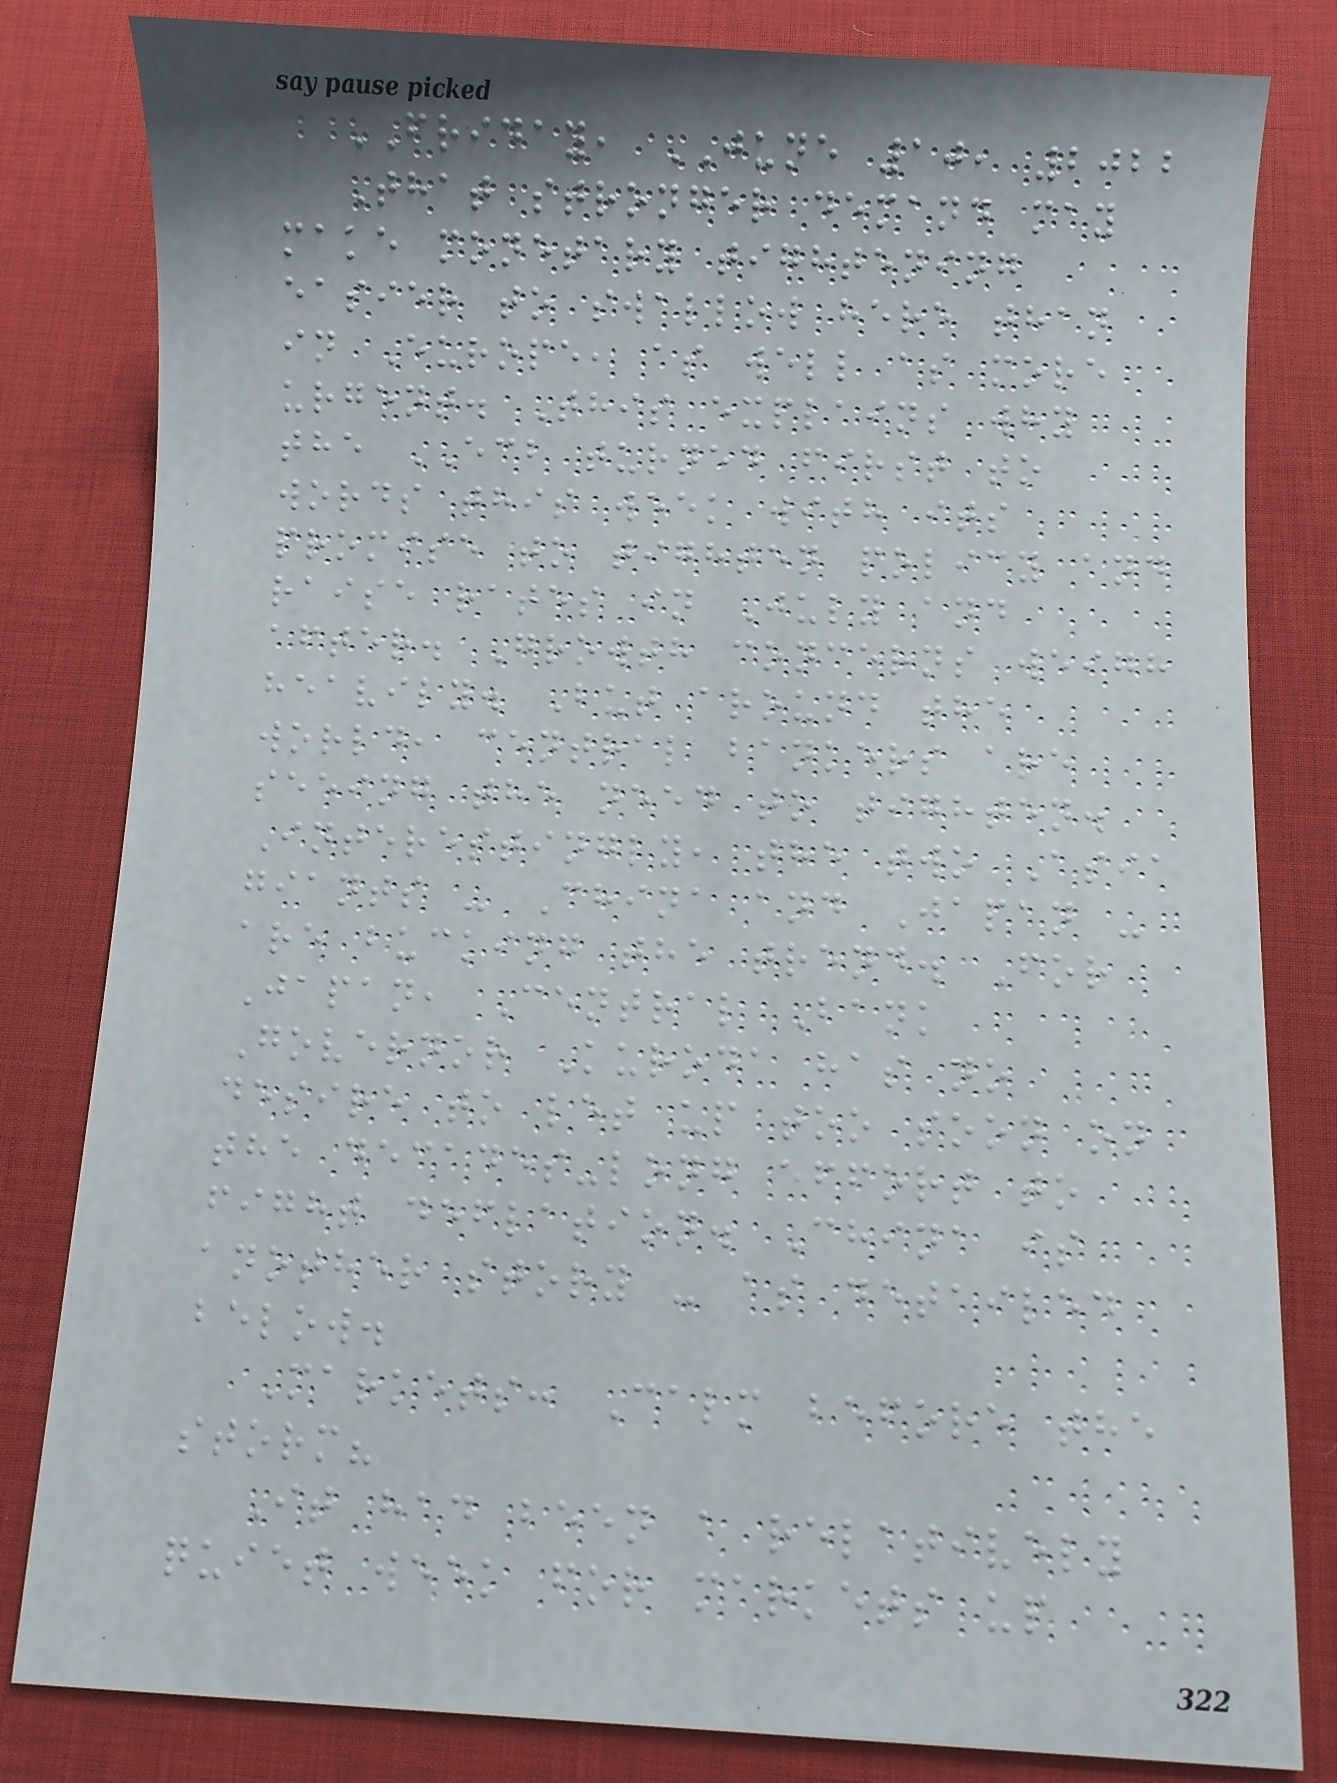FRIDAY, JUNE 10, 2022
That stronger demand may
make monetary tightening
easier to swallow here than
in Europe, as well as more
urgent. This explains why
the ECB turned first to
words this week with its
promise to tighten policy and
raise rates in July and
after. Growth concerns weigh
heavily. But around the
world, central bankers are
seeing the need to tighten.
Interestingly, the two Asia
giants - China and Japan -
are bucking the trend. For
Japan, Central Bank
Governor Kuroda has no
desire to let up too soon on
the decades-long effort to
fight deflation. China is
another story - as detailed
below.
Markets: Calm before the
storm?
It had been a relatively
quiet week for markets up
